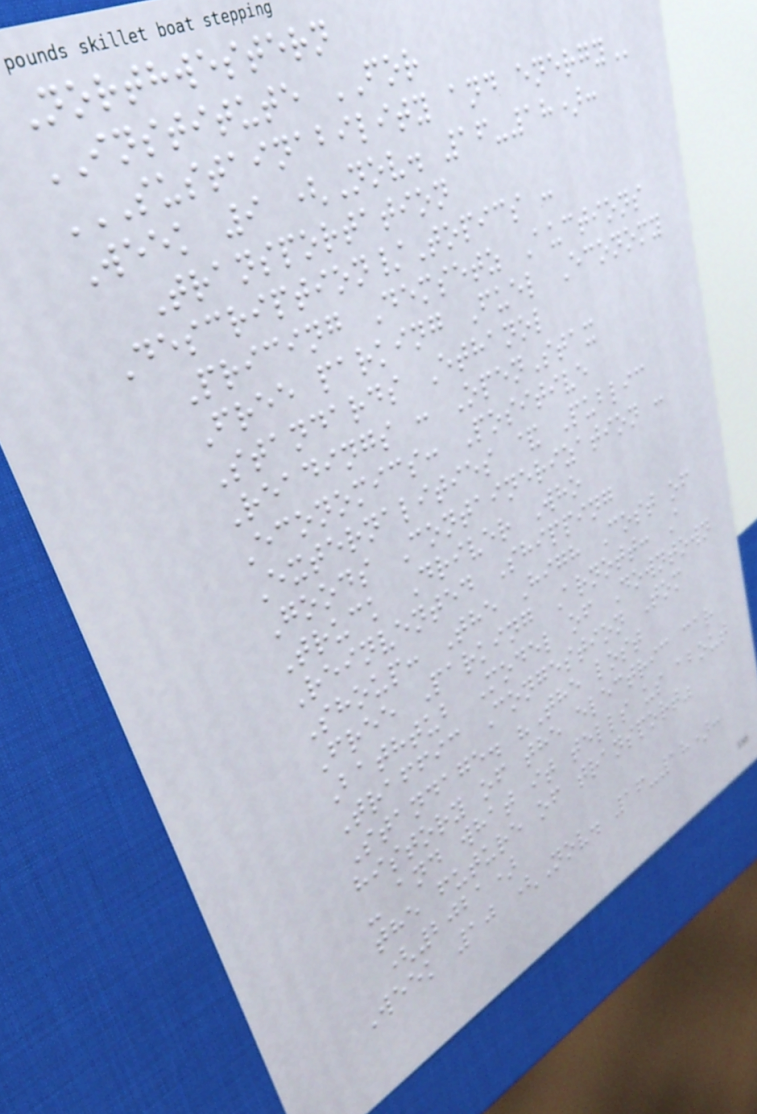Northwestern
INSTITUTE FOR
SUSTAINABILITY AND ENERGY
Week 9 (Nov. 16-18):
Transportation
Description/Topics :
Pricing Demsetz Auctions
Free parking Fuel Economy
Standards Ethanol
Readings : OpenStax
Economics: Positive
Externalities & Public
Goods Containerization :
Truck Driver Who
Reinvented Shipping
Shoup: The High Cost of
Free Parking Arnott: A
Bathtub Model of Downtown
Traffic Congestion Tom
Standage. "The lost
history of the electric car
- and what it tells us about
the future of transport"
(2021)
Week 10 (Nov. 16-18):
